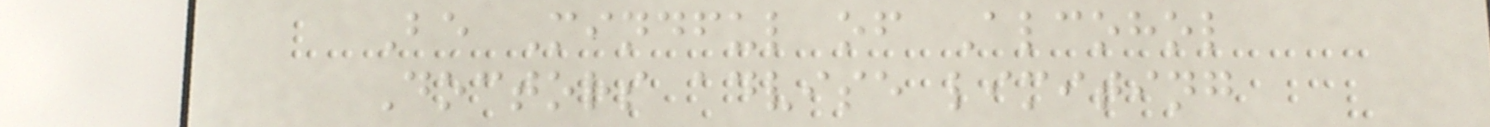Be Mindful of Alcohol
Doctors advise limiting
